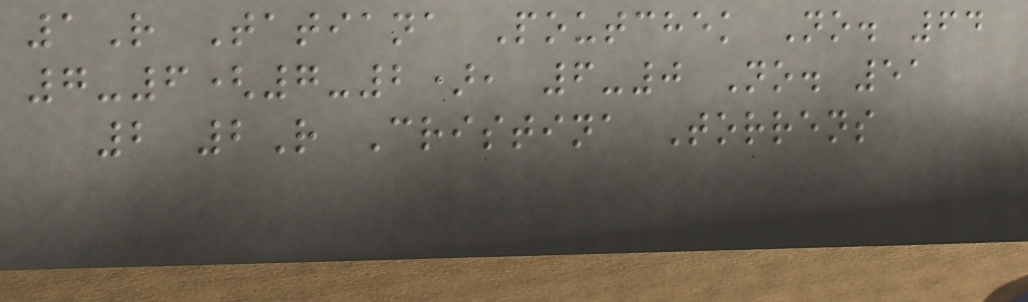1R Tatiana Poutchek No. 64
7-6(7-2), 6-0 No. 51
2 2R Cristina Torrens
